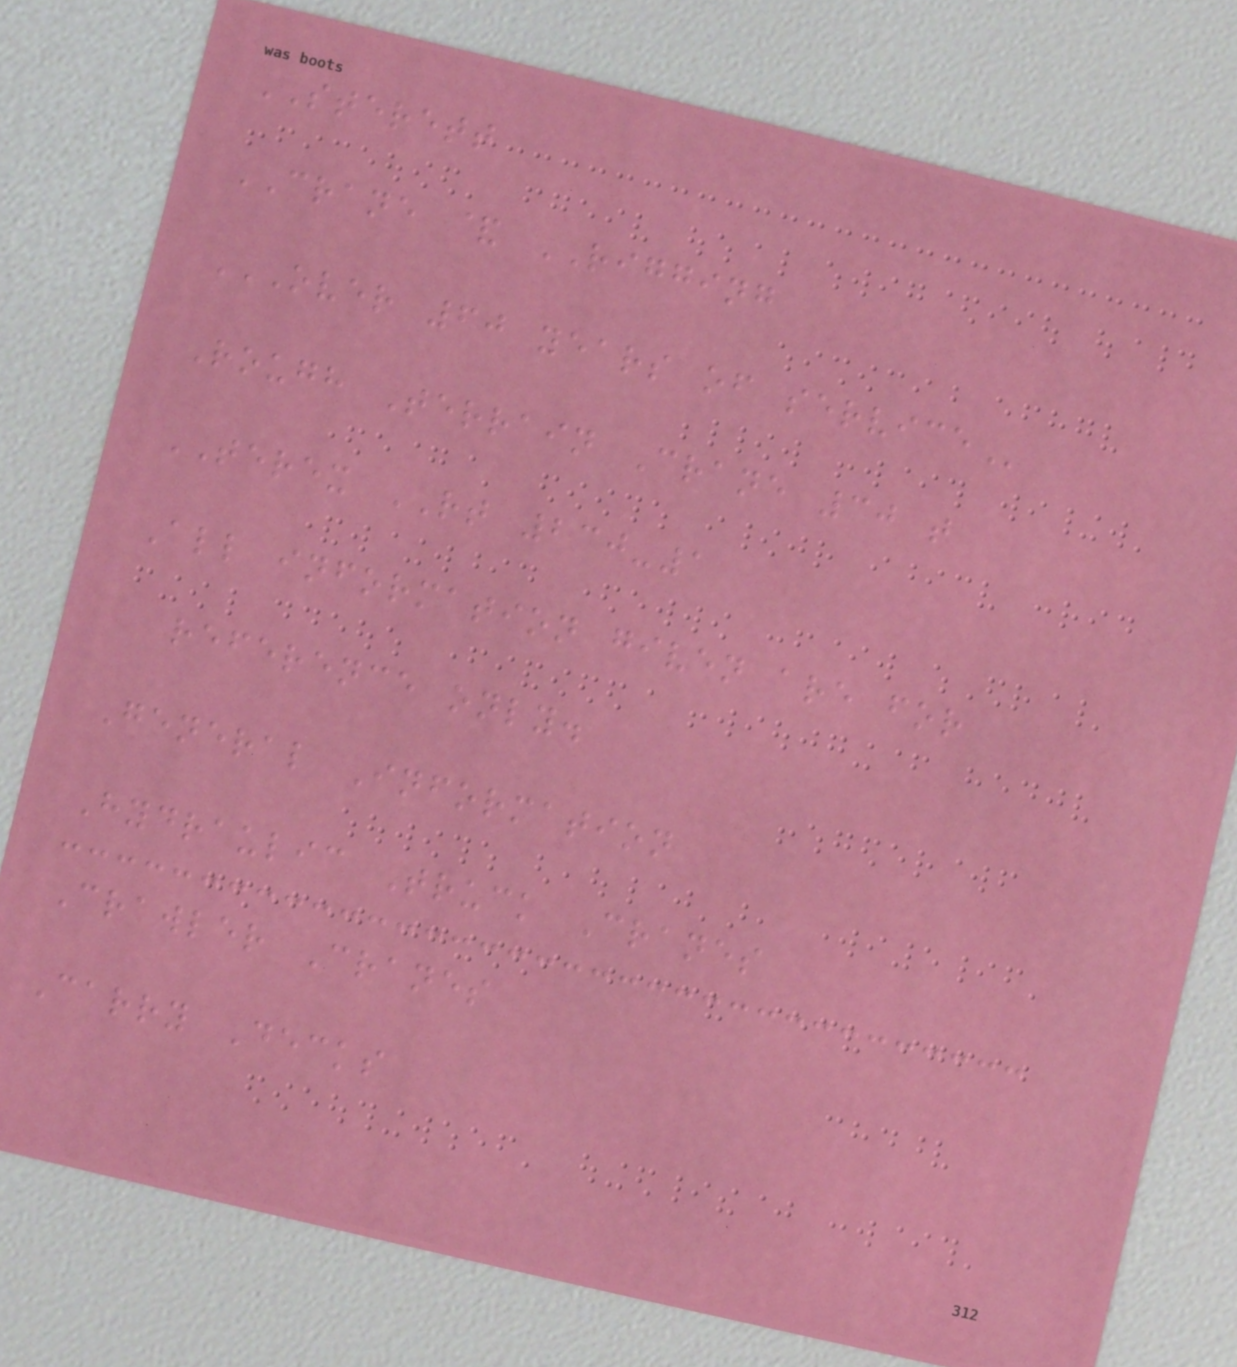STERETT
CRANE & RIGGING
OVER 60 YEARS OF SERVICE
Rough Terrain Crane 30 t
TEREX RT 230-1
All information given are for
reference only.
General Information
Hydraulic Truck Cranes
Crawler Cranes
Carry Decks
